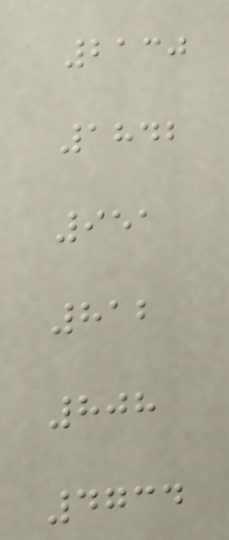2130
1842
951
812
808
4734
